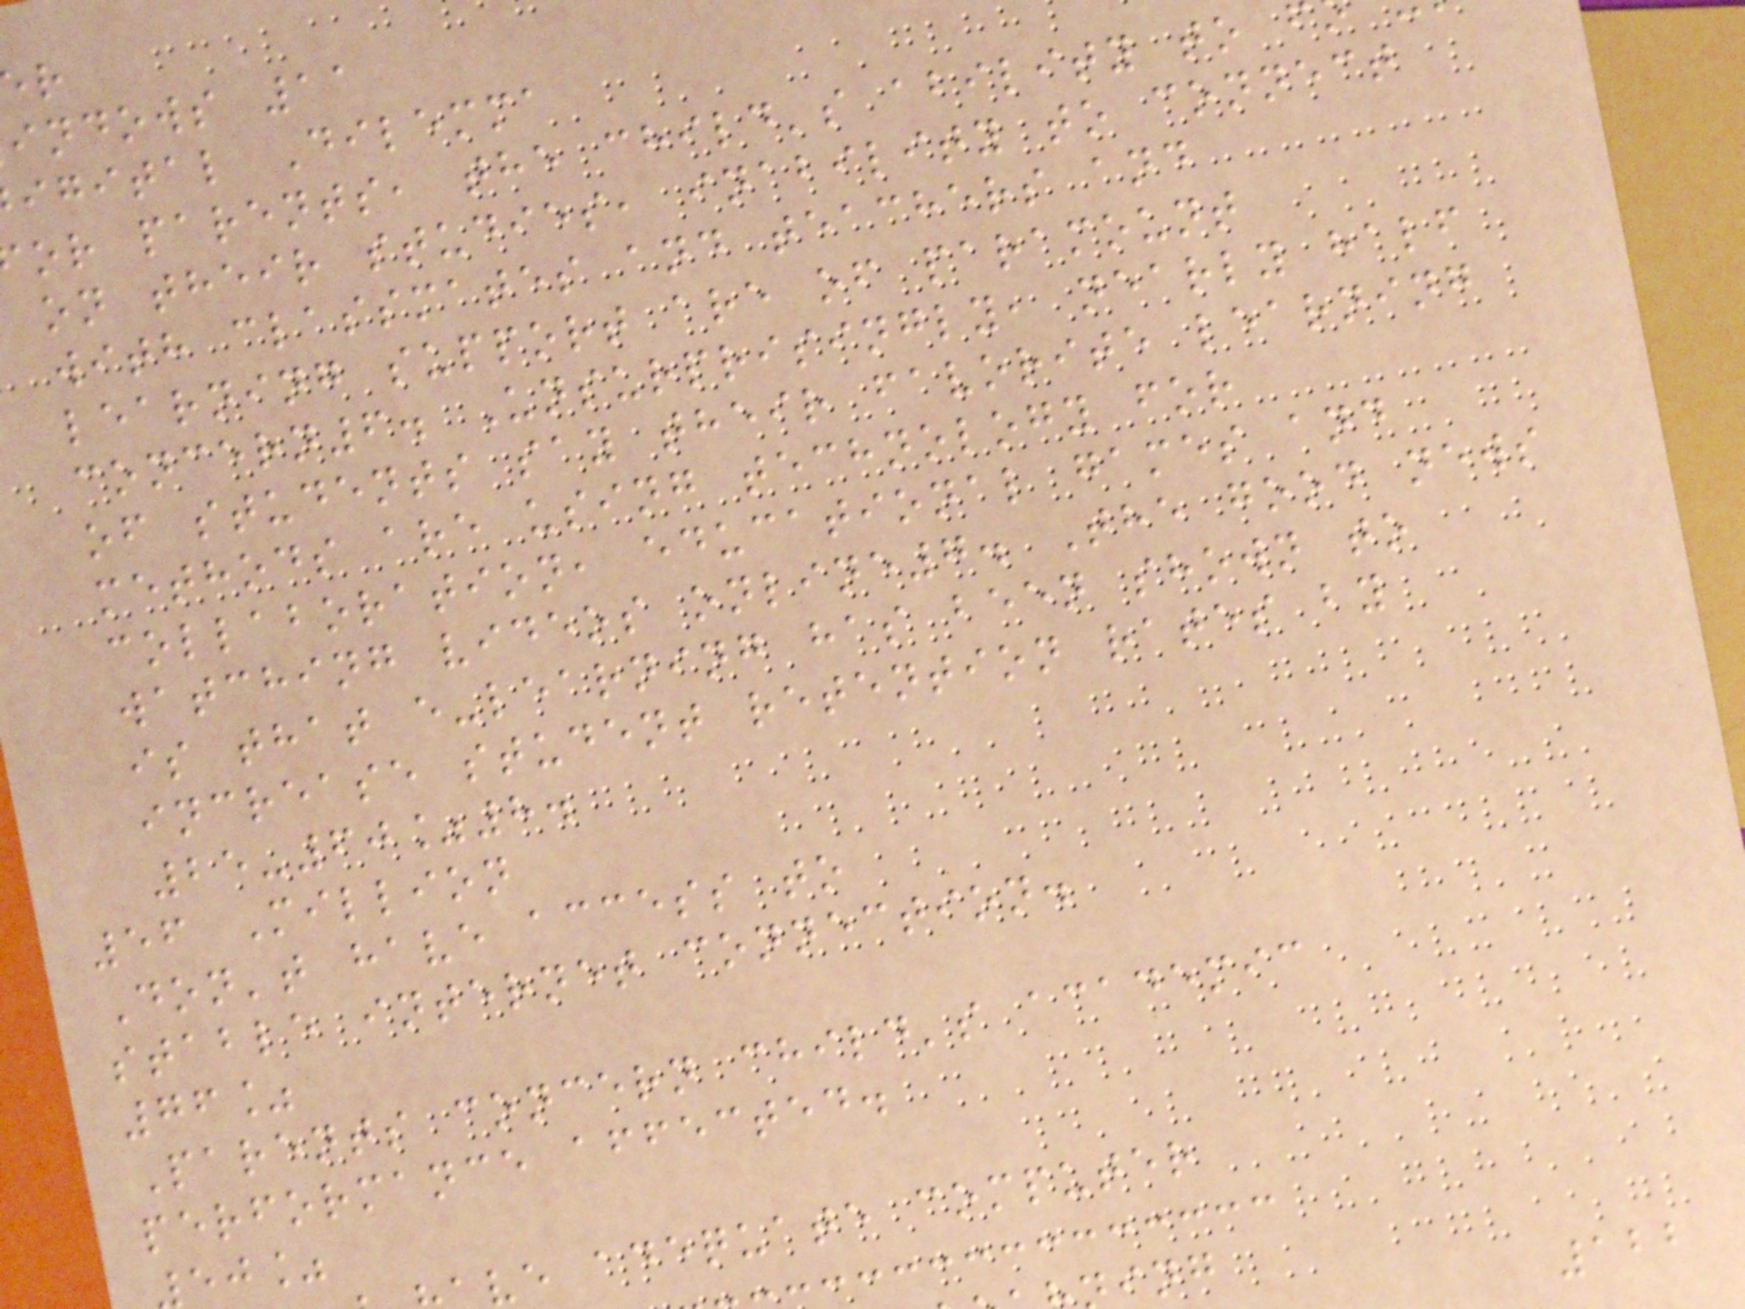indows 11
igital Dilemma
or parents, the child's ability to
on their studies, inability to connect
with classmates and teachers and
learning support are of paramount
concern6. Unsurprisingly, nearly half
of students say their favorite learning
methods are using technology for
collaboration, educational games and
watching videos online7. The good news
is that e-learning has been shown to
increase student retention rates by
25-60%8.
56 Million
Don't have access to
stable internet connection.
76%
Parents concern child's academic
performance affected.
ej%
ve adequate computer
122
